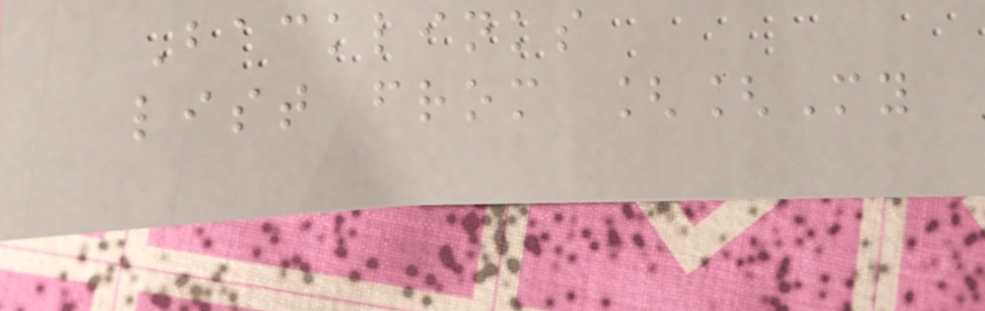Backlinks
list from [[My
